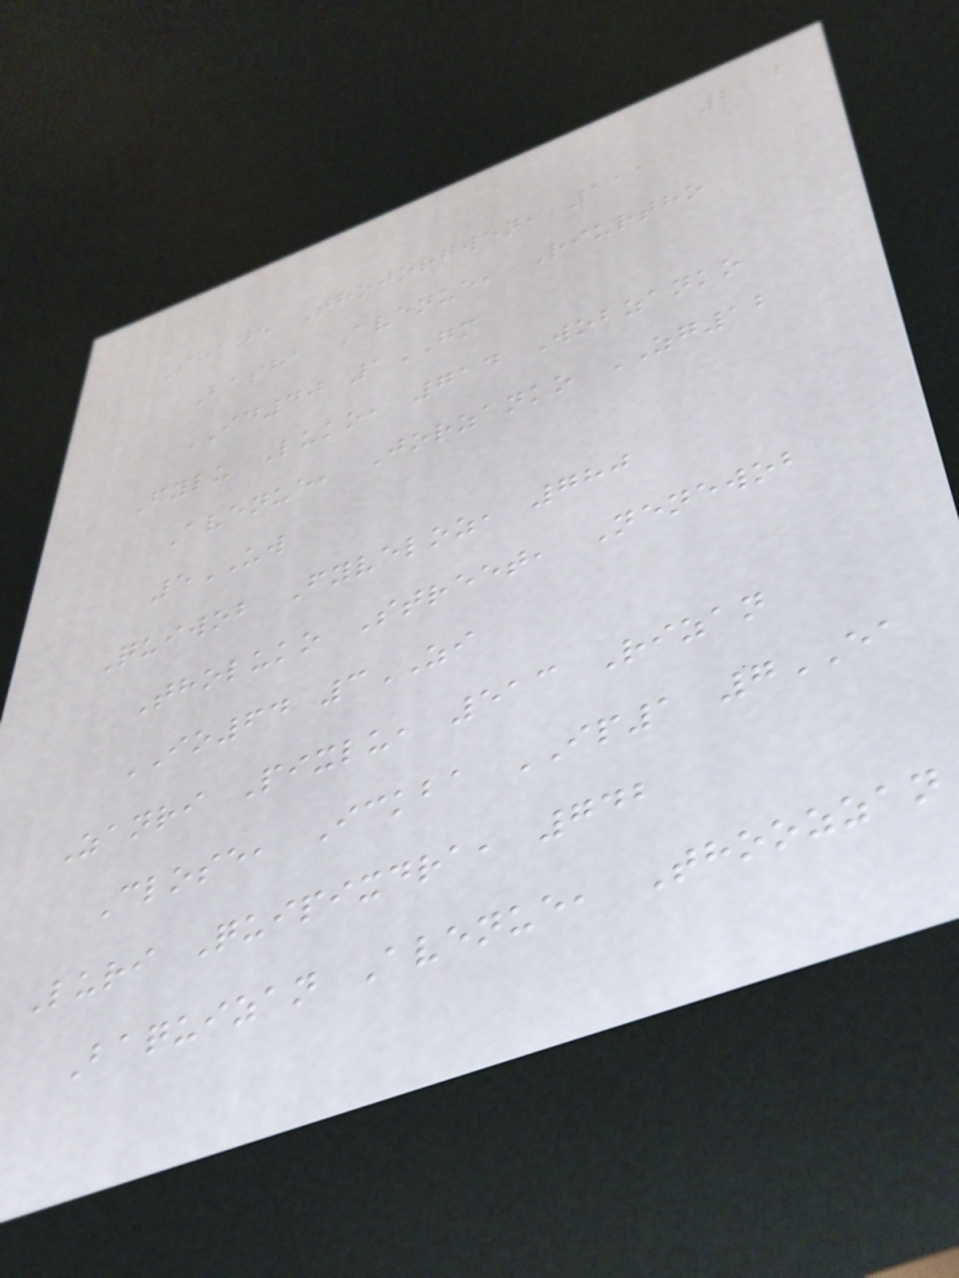214
Shane Thojorgwen, 111
Basha Avenue, Riurtho
ID40 1GM
Fylu Luko, 714 Wobzanko
Avenue, Jorzanko ZG12
5UW
Quiwob Fyveloz, 780
Tholuko Street, Nenewob
IO64 3ZI
Zanri Pixlu, 513 Rizan
Close, Ickba IP1 7EA
Luri Quipixdra, 742
Baquizan Avenue, Thoozzan
